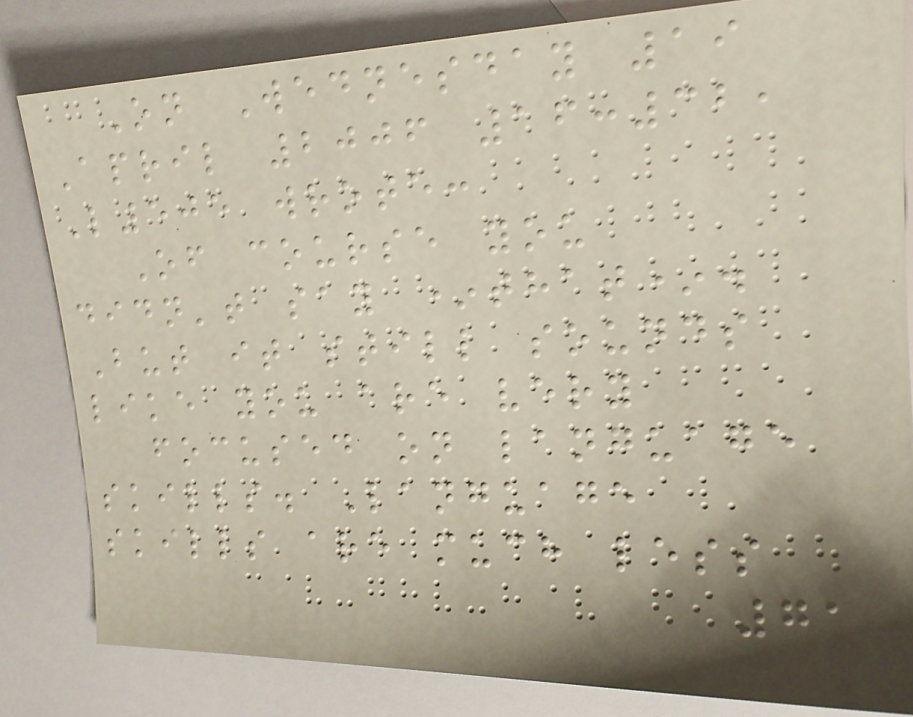On Wednesday 19
April 2006 16:32,
L505 wrote:
Of course you
didn't say *that*.
But it still sounds
like you are very
focused on language
skills. Language
skills are much less
71
